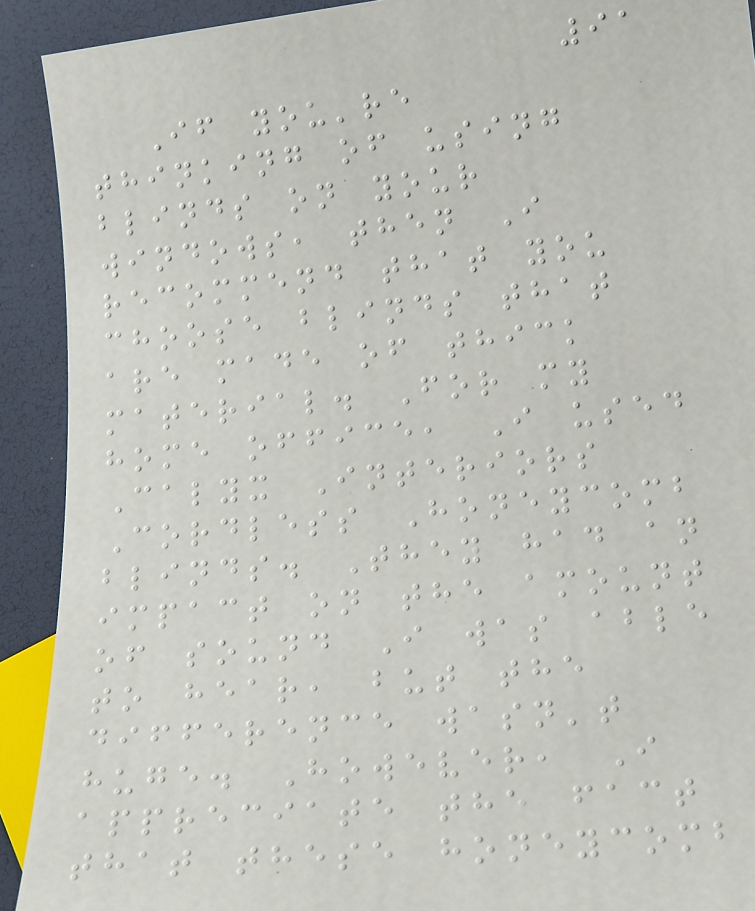91
If you're
thinking of using
blinds on your
windows, then I
recommend that you
choose blinds that
are made of thick
material. For my
home office, I used
Calyx Interiors
Cordless Honeycomb
blinds. They had an
impact on the amount
of sound I was able
to hear, but the
difference wasn't
huge. However, I
appreciate the fact
that these honeycomb
